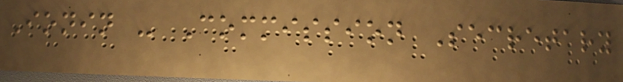Ionin - Commission Secretary
